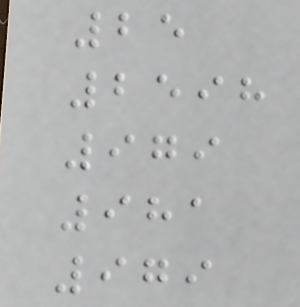25
2598
979
981
979
